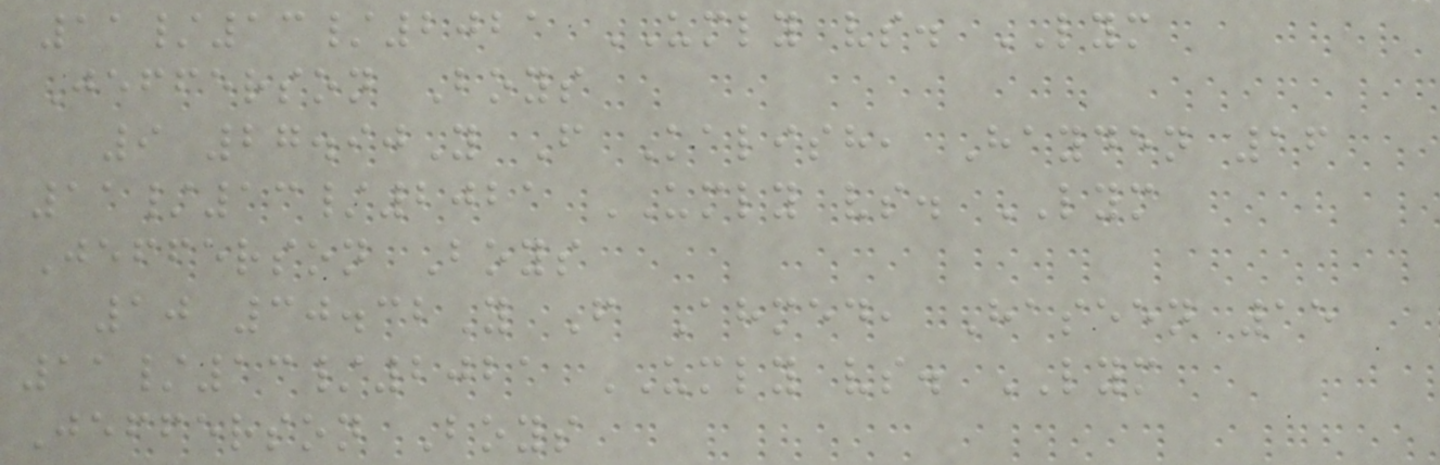11/13/2021 UMLY vs. LYM
Jefferson Boys
9 27.90Y F Kalish, Hayden 16
11/13/2021 UMLY vs. LYM
Jefferson Boys
10 30.32Y F Ahmed, Haseen 15
11/13/2021 UMLY vs. LYM
Jefferson Boys
